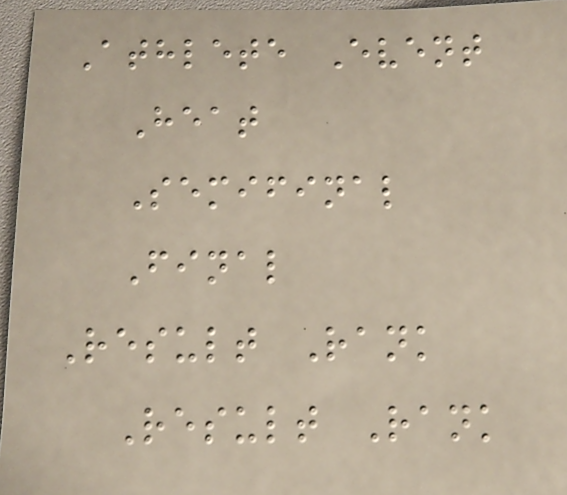Athlete Event
Heat
Semifinal
Final
Result Rank
Result Rank
